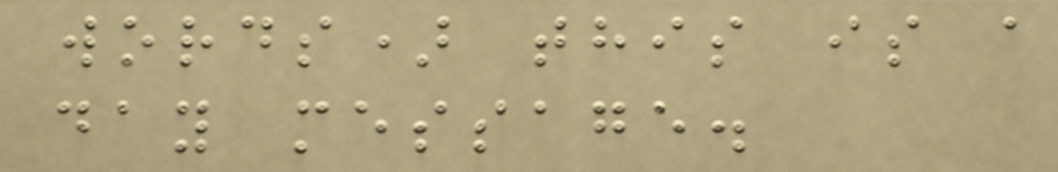words) this is a
day message.
